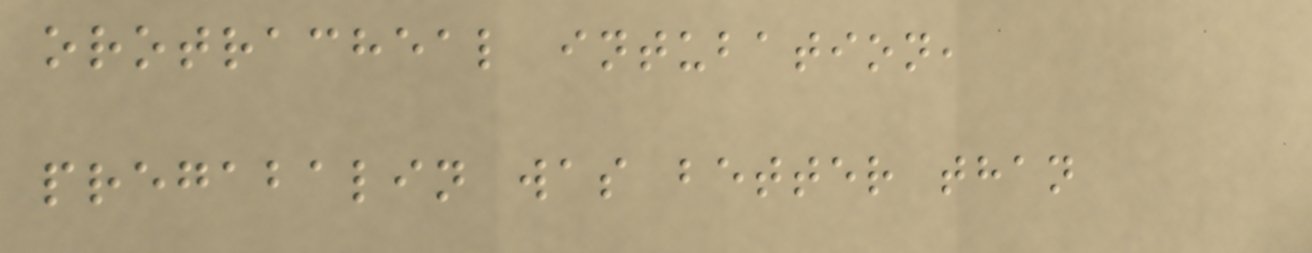orotracheal intubation,
pregabalin was better than
